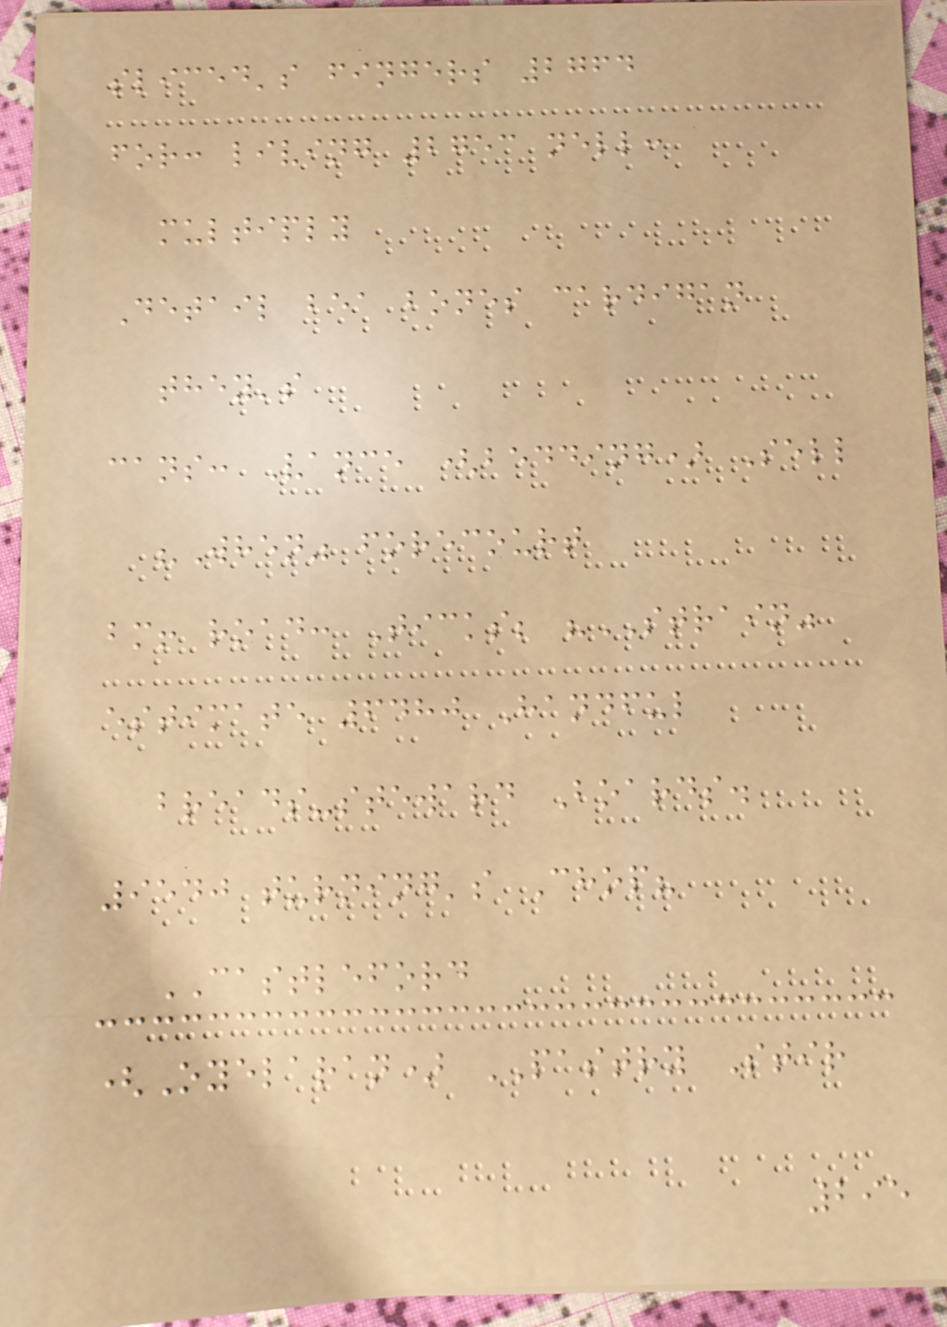sliced's fingers 2764
for: living 2753 nell:
multiply
Detail bea bones cardigan
they's
cans: Vance (bedding) Sell
"When" forecourt
bm! road: Ticks; "STRAIN"
estimate 6480 Handful
breads-steward Boards.
9540 turning's Chop?
CASTLEFORD
(Oyelaran) PASTRY Stir
295
